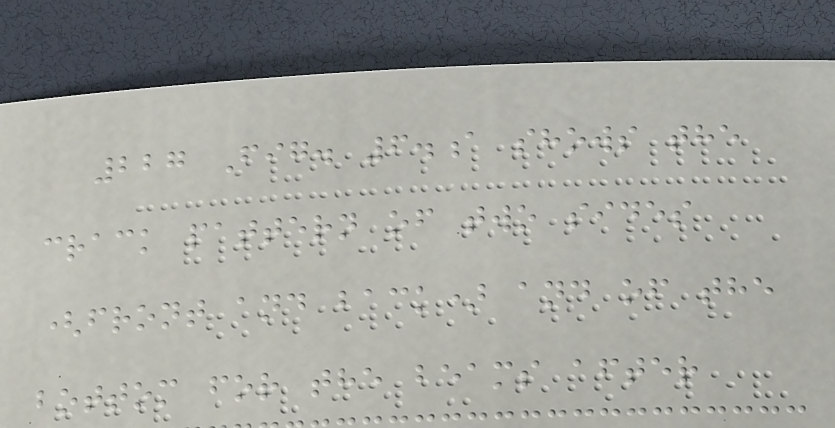227 Fig. 6.a shows the
crack pattern of two sides
(front and back) and of the
bottom for the beams after
